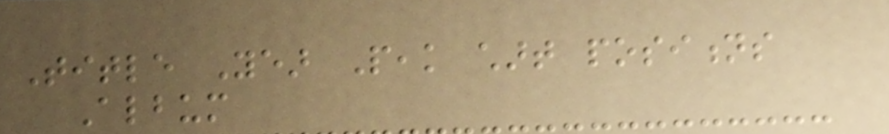Title Year Peak chart positions
Album
